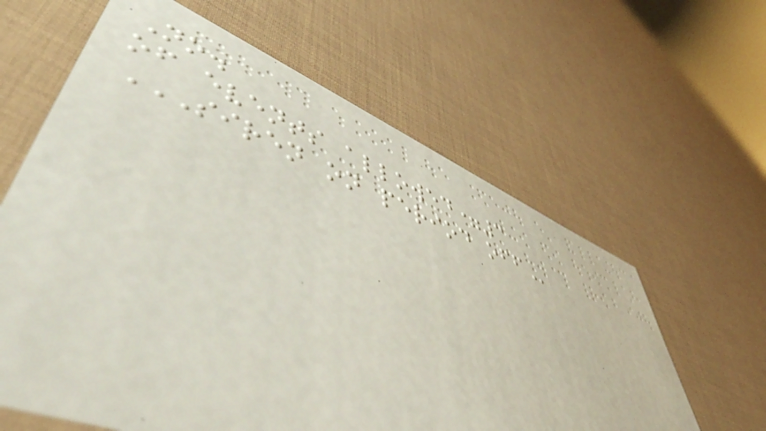No.
of events allowed=3
SIREN ON PERIOD OFF
